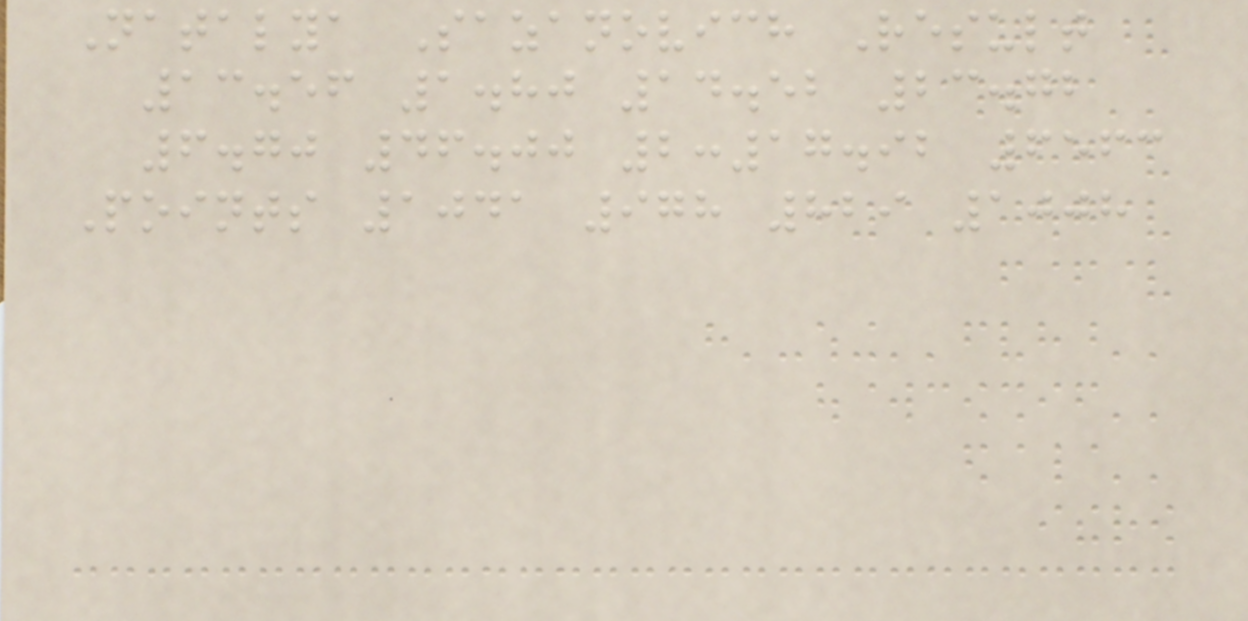Natalya Sazanovich Result
13.56 1.80 14.52 23.72
6.70 46.00 2:17.92 6563
Points 1041 978 829 1008
